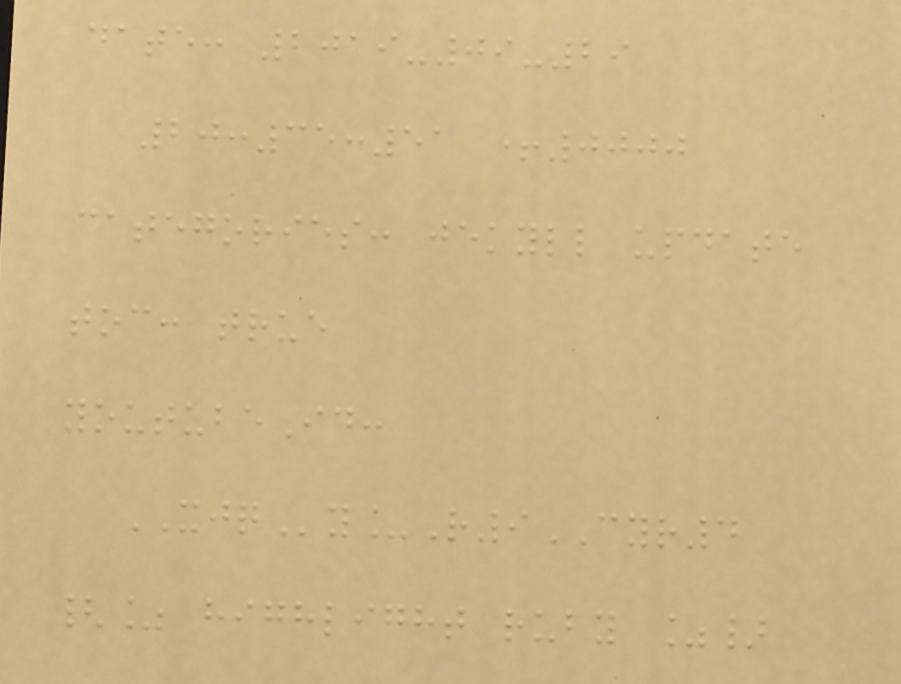date: 2019-09-29
20:35:51 +0000
categories: jekyll update
toc: true
youtubeId:
XJQy_R9CYR4
{% highlight ruby %}
